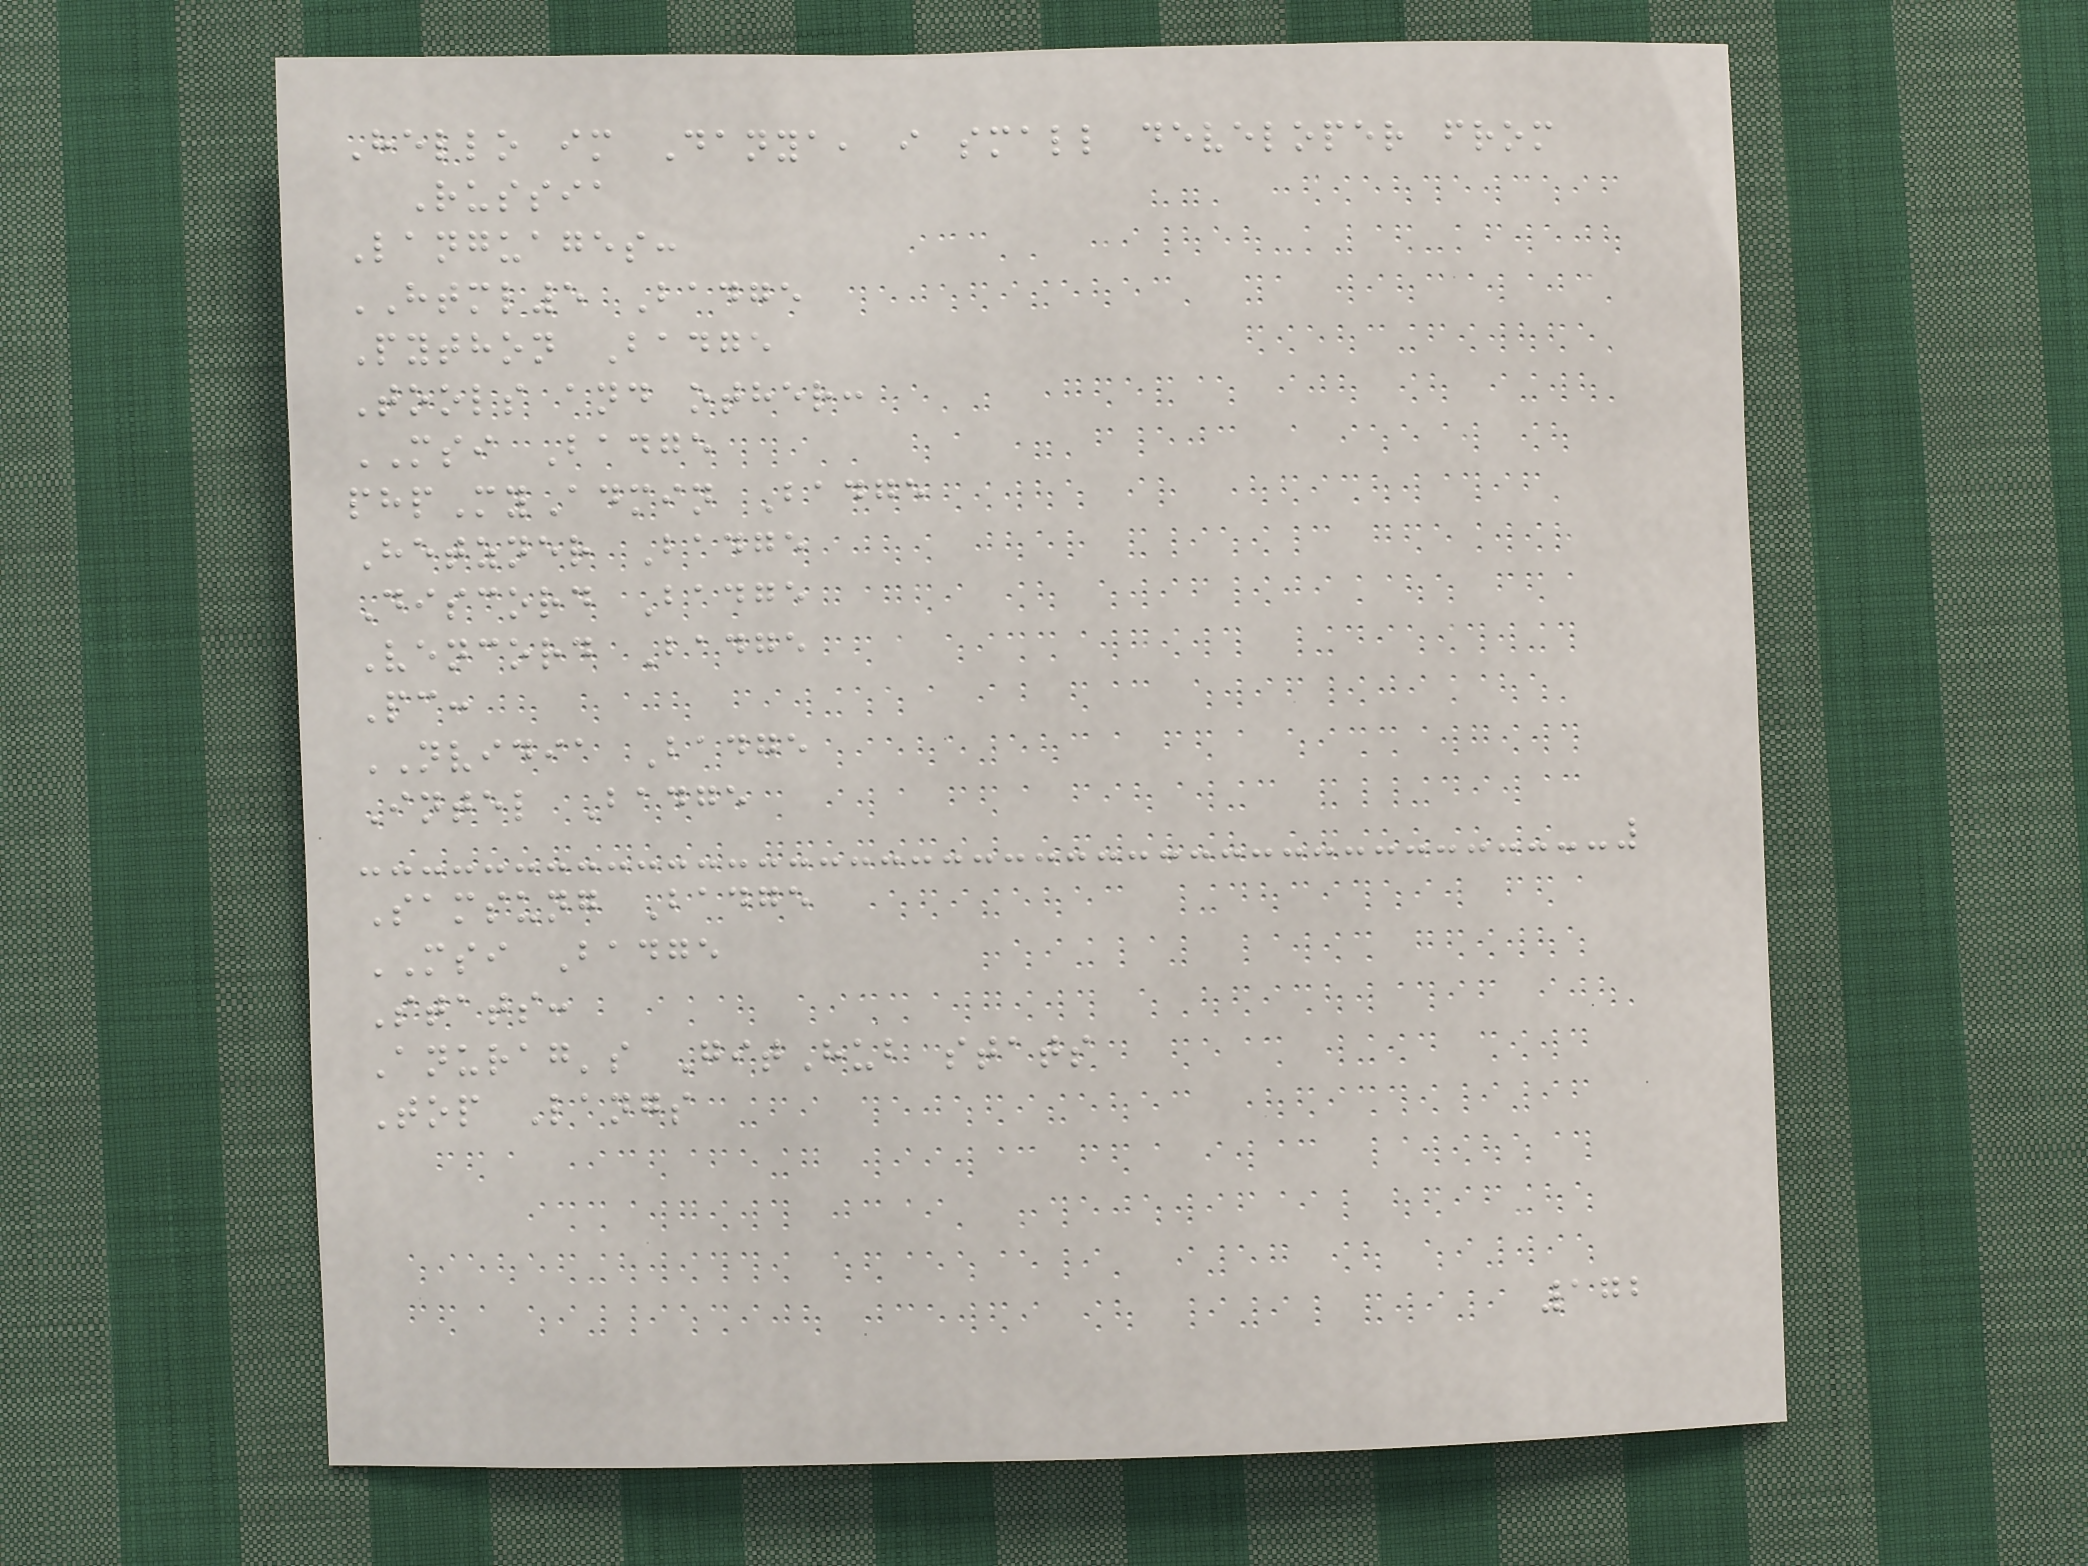Hello im Danya, i small developer from
Russia
Languages:
HTML5 Badge
Python Badge
Tools and other:
MSI Badge
phpMyAdmin Badge
Hetzner Badge
Discord Badge
Vencord Badge
Pc:
NVIDIA Badge
Intel Badge
Samsung Badge
MSI Badge
Stats:
Anurag's GitHub stats
Top Langs
172
